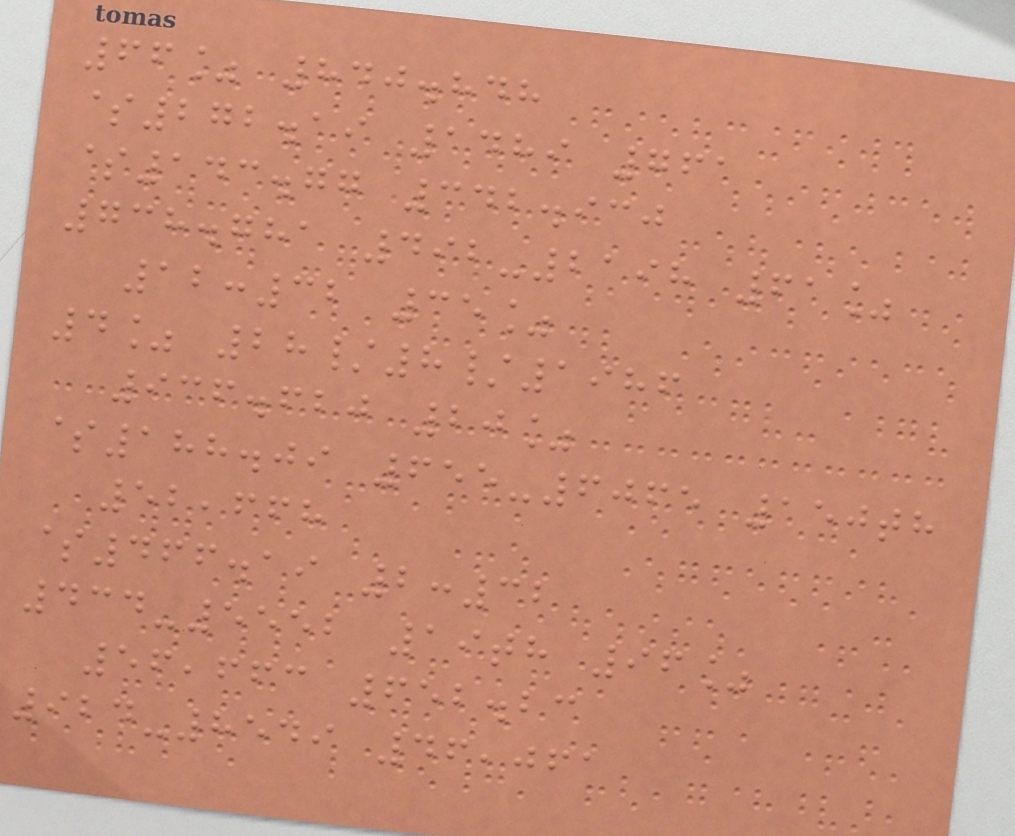66% 840.848
$272.19 1489 761
$143.77 342.930
738.781 492-2198 61%
12:32 35%
4% 28/8/1986
936.620 20%
$188.09 655-6065 150th
52,668
$466.19 2:32
434-5552 19th 96%
56,663 652.23
924-8549 46,061
